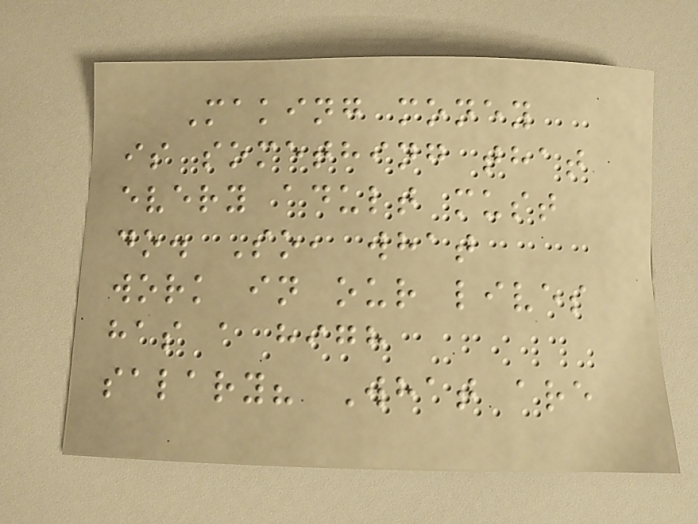Making money
is something that
every adult must
do. So, what
work in our lives
has a high
salary? What are
